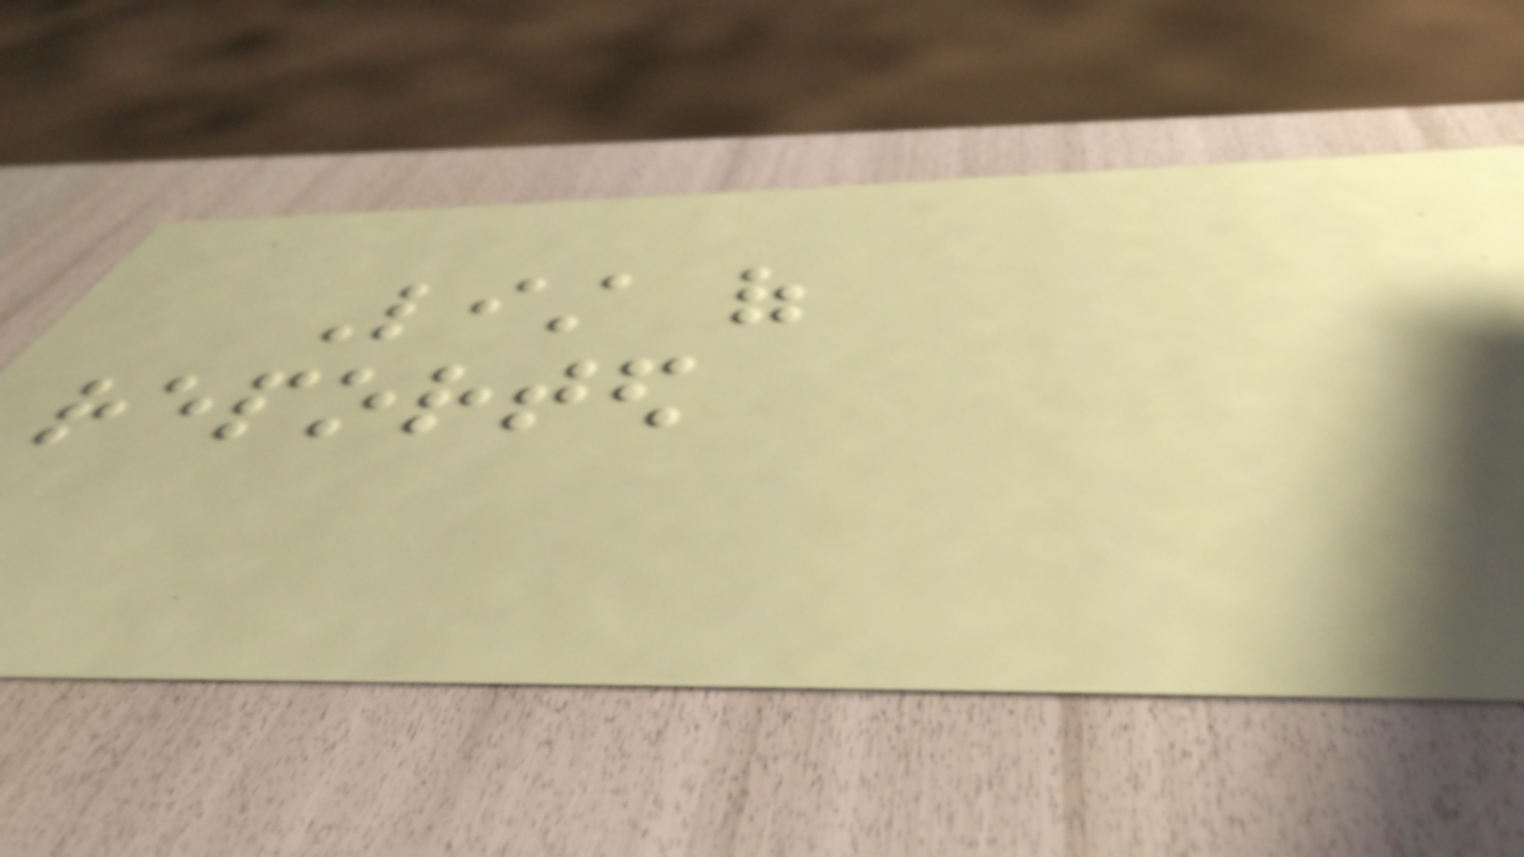List of
reported
